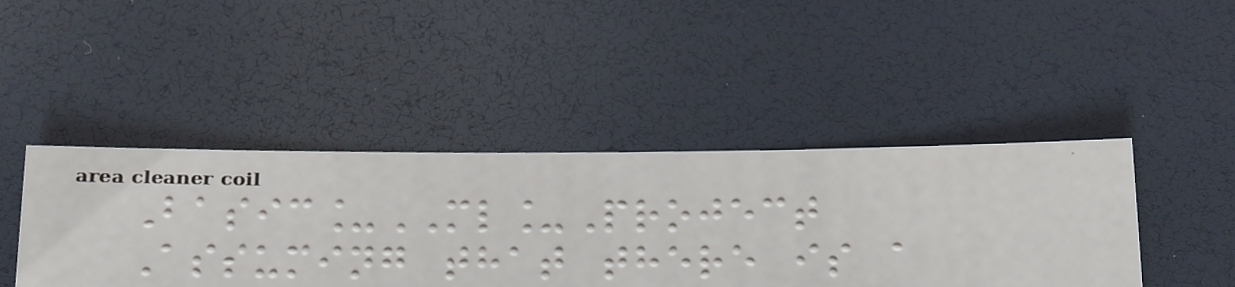Basic_ML_Project
Assuming that there is a
